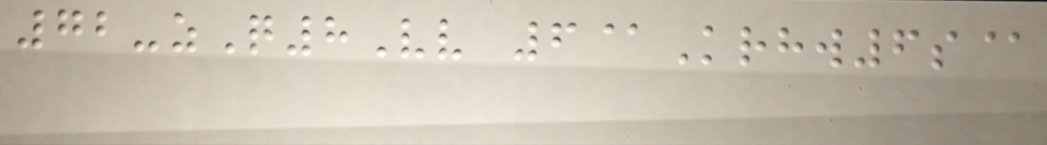72-zQ8Vv 6@Krhw6s@
